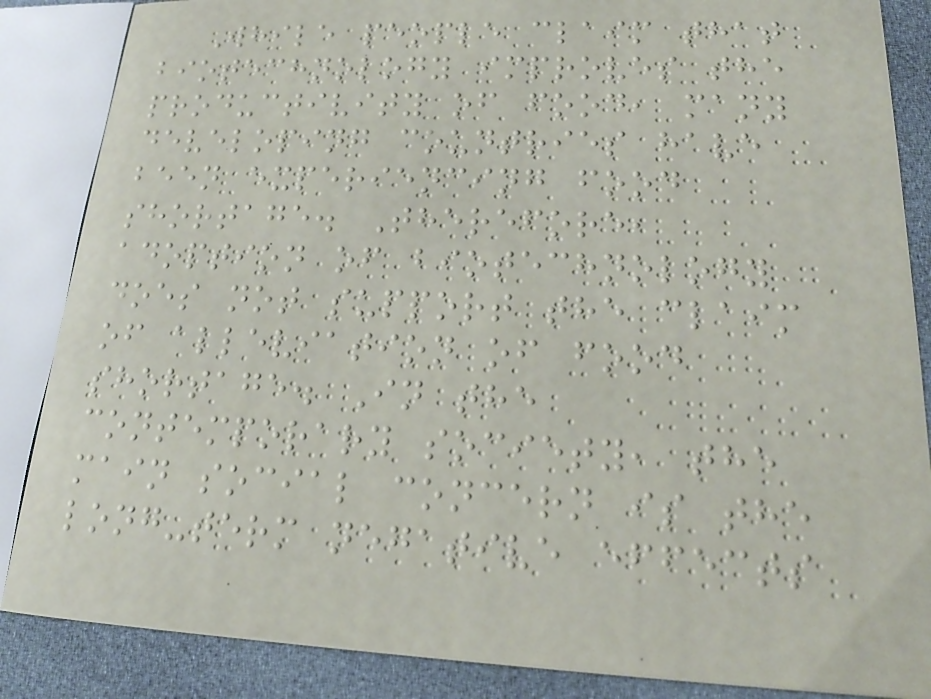While people claim that
biotechnology improves the
productivity of food, many
developing countries have
been experiencing food
shortage. Therefore,
adoption of biotechnology
does not support the claim
of alleviation of food
shortage. In the
contemporary society, the
main social concern is the
long-term negative effects
